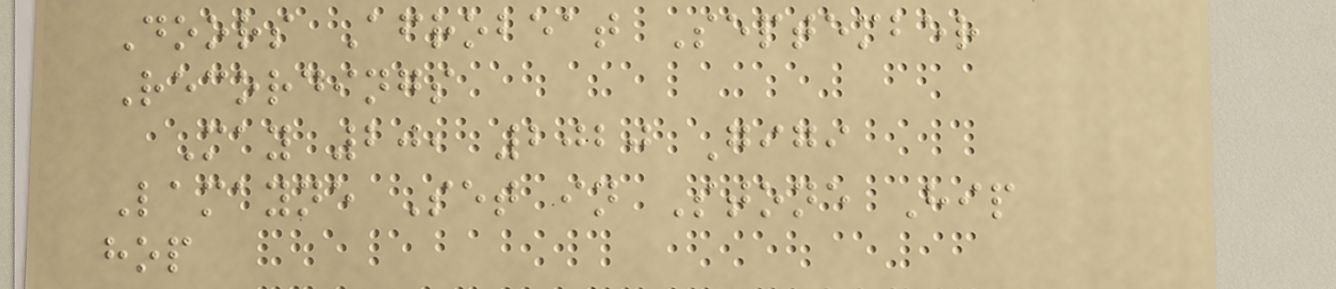Doors Afrobeat September
Recordings
May 20, 2020 Gigi
Lamayne Set in Stone Hip
hop
